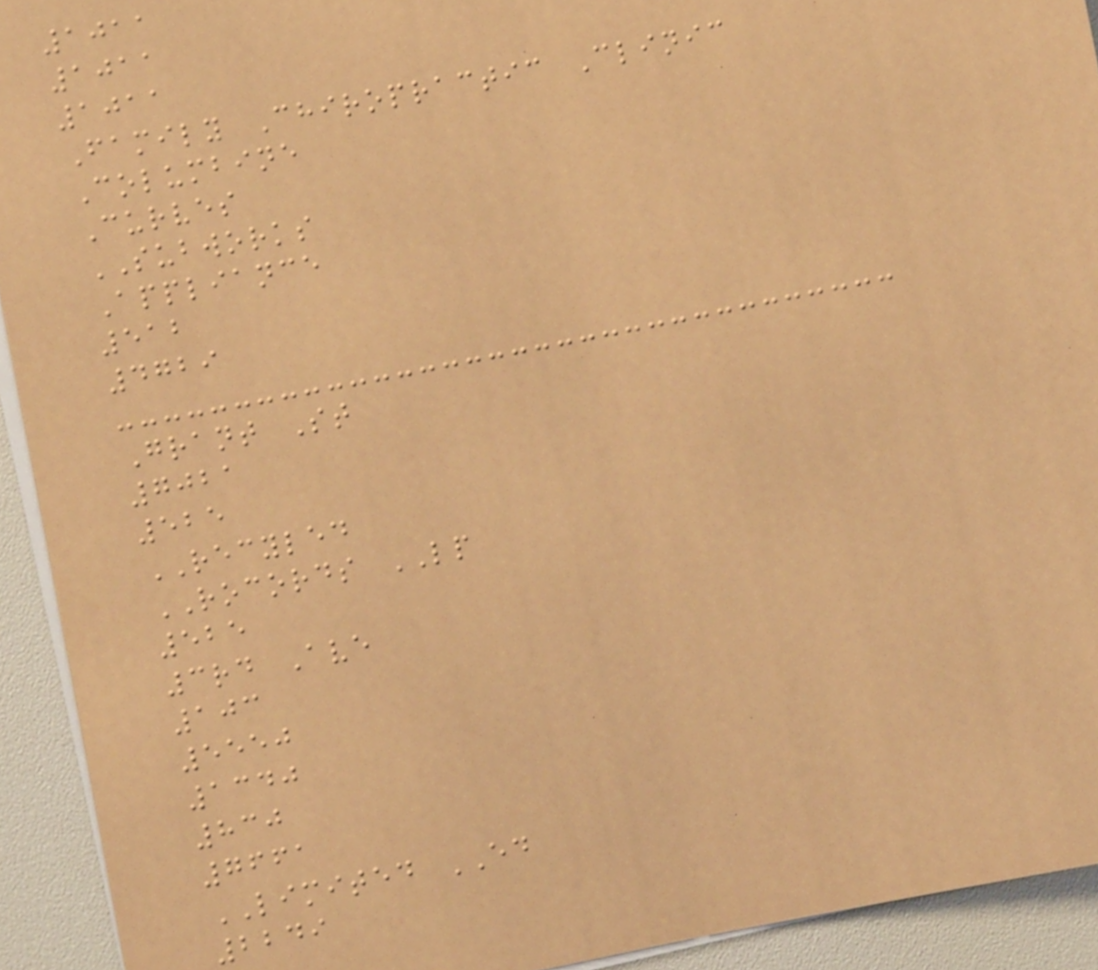1011
1011
1011
Family Chiropractic Clinic
Columbine
Curves
SUBWORKS
Appliance
512
4729
Grant St
7021
525
RECYLED
ROCORDS LP
525
3rd Ave
103
5550
1340
830
7661
LIMITED ED
2249
